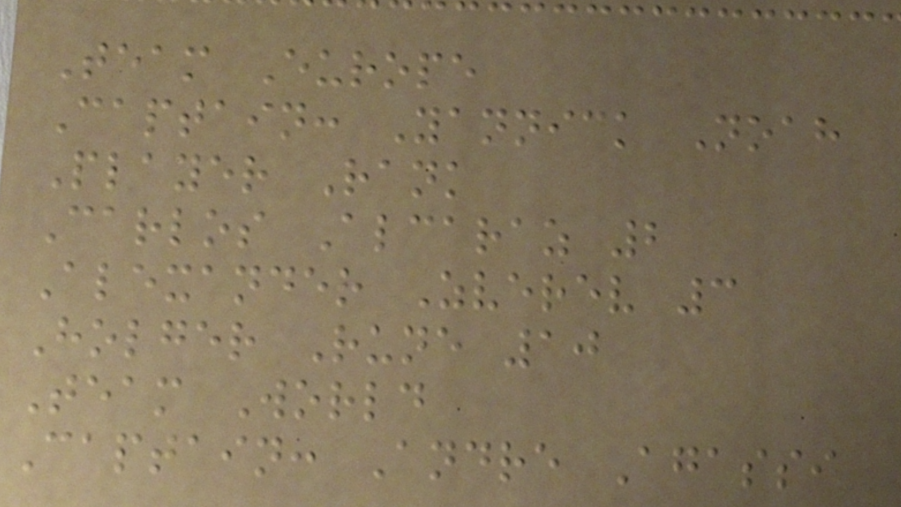Team Europe
Captain: Yannick Noah
Player Rank
Carlos Alcaraz 2
Alexander Zverev 3
Holger Rune 10
Team World
Captain: Andre Agassi
